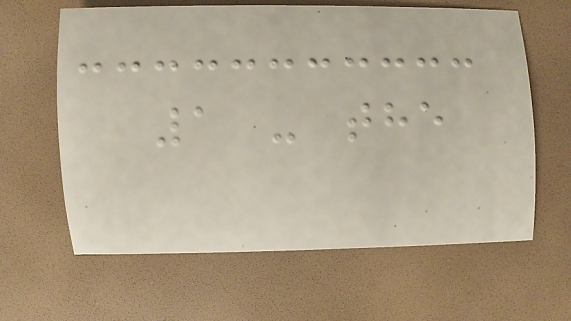1 - the
